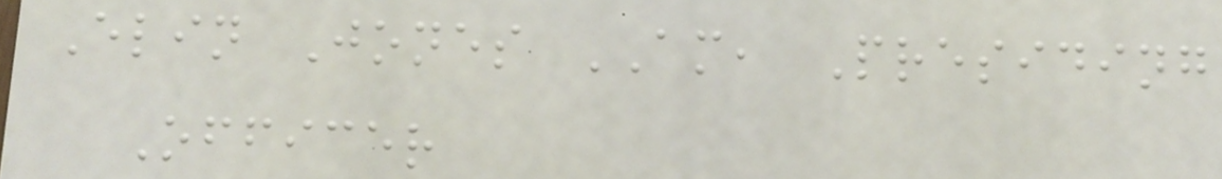Elin Jones AM, Presiding
Officer
